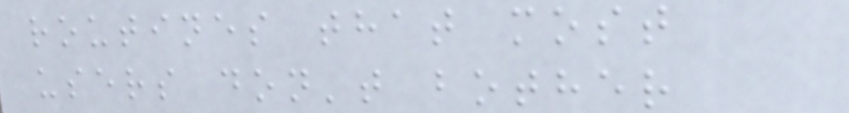routines that most
users don't bother
